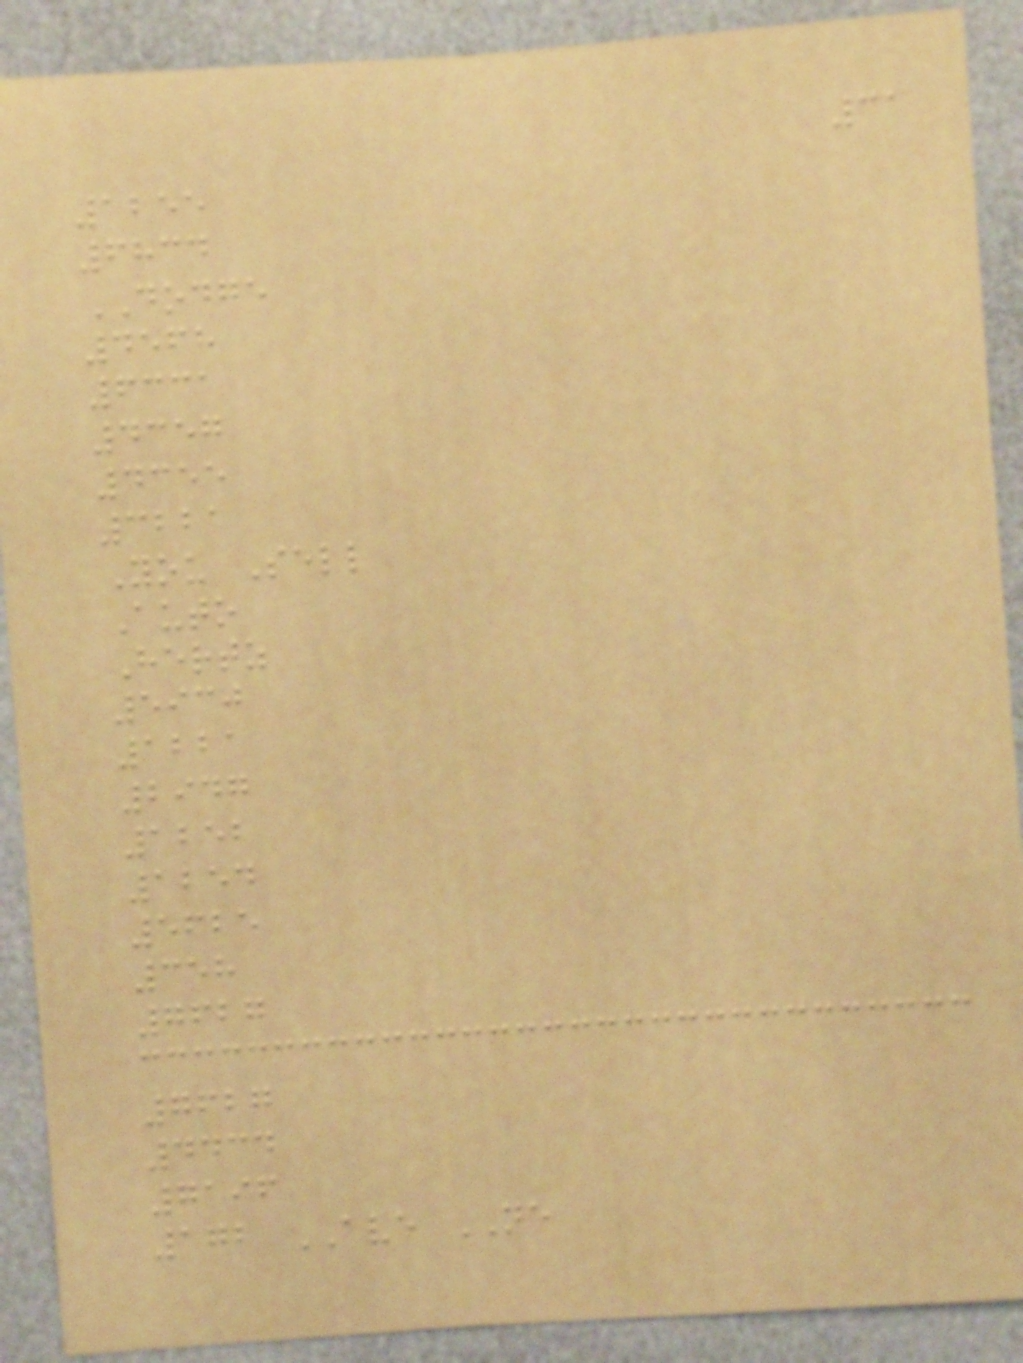31
1255
6834
DODGE
4568
6331
4357
4355
3221
You Sell
Auto
Hertz
5930
1221
2947
1252
1254
5625
358
7627
7627
4434
7196
172 AVE NE
